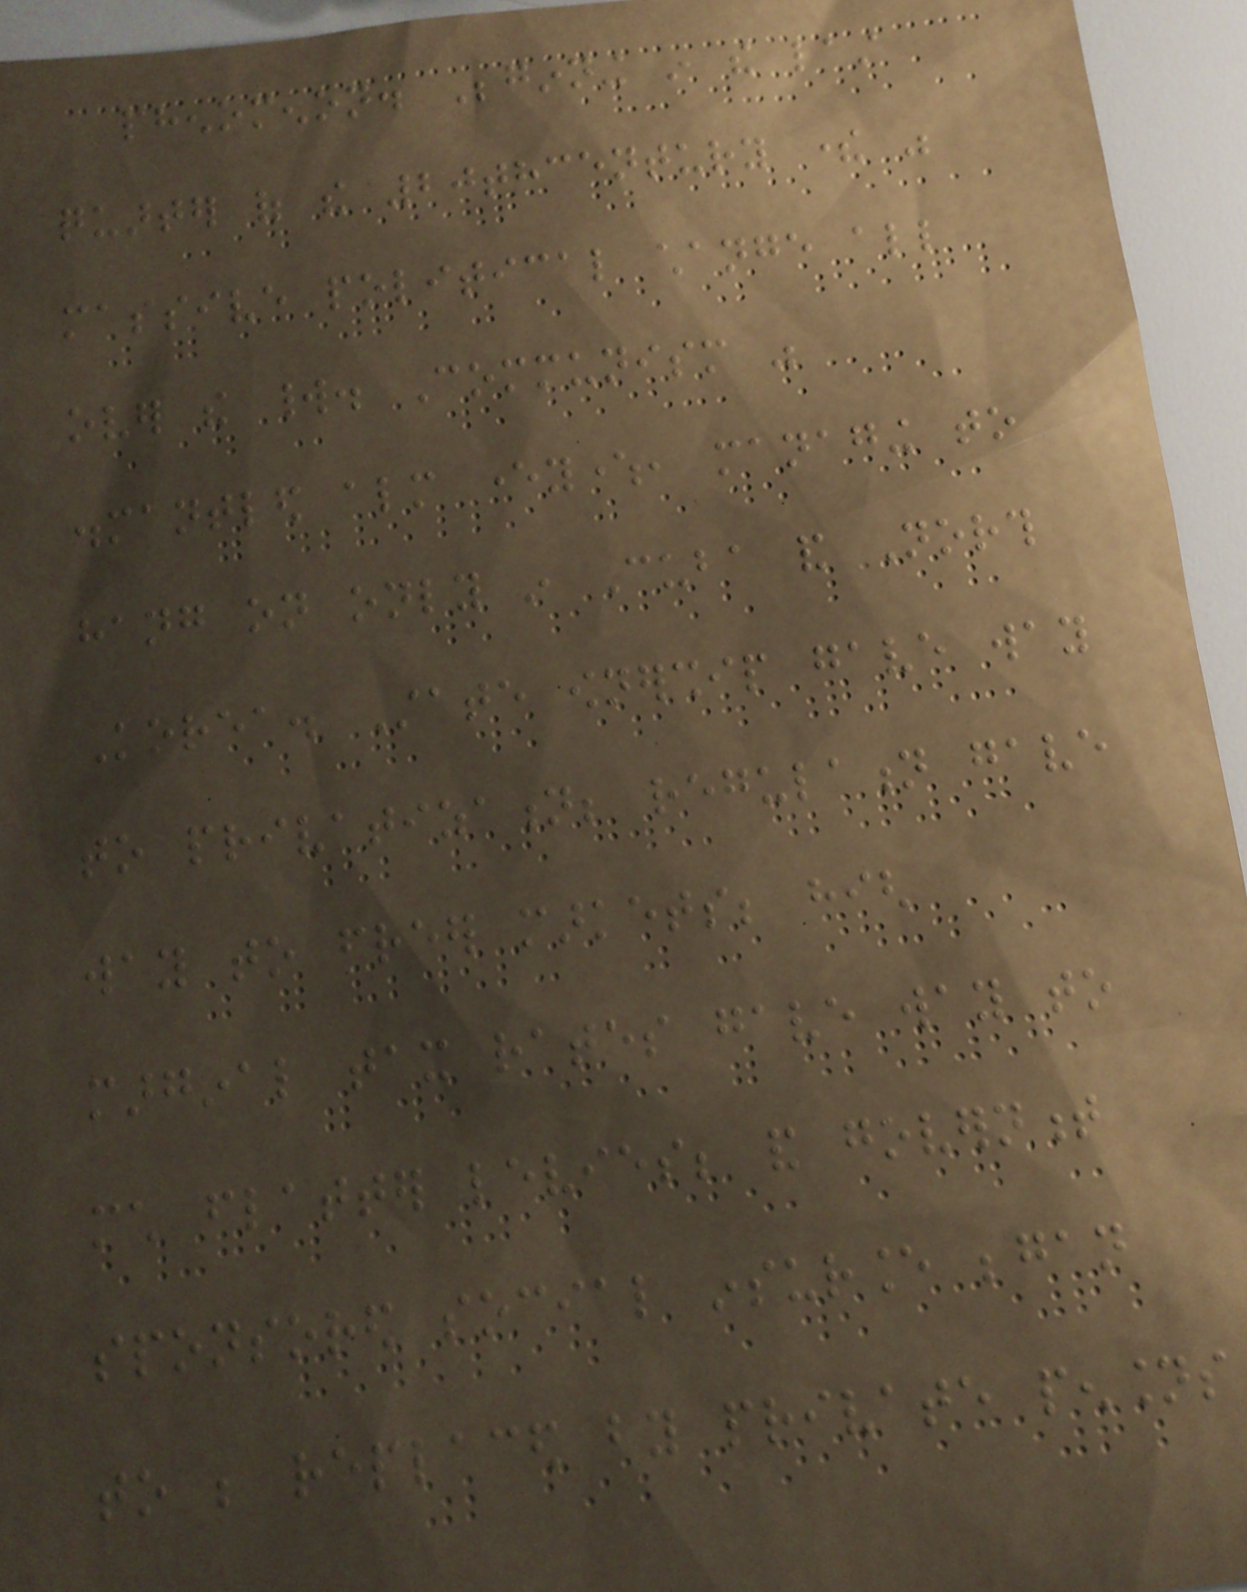phenomenon. Beginning in the last
quarter of the 20thcentury there was
massive political change all
over the world. Communism was
dismantled almost everywhere, managing to
hang on only in Cuba and North
Korea. State ownership gave way
to privatization; regulation gave
way to freer markets; high
marginal tax rates gave way to
much flatter levies; and government
sponsored social insurance began
to be replaced by private pensions
